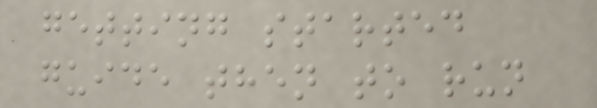getting started
guide then to run
